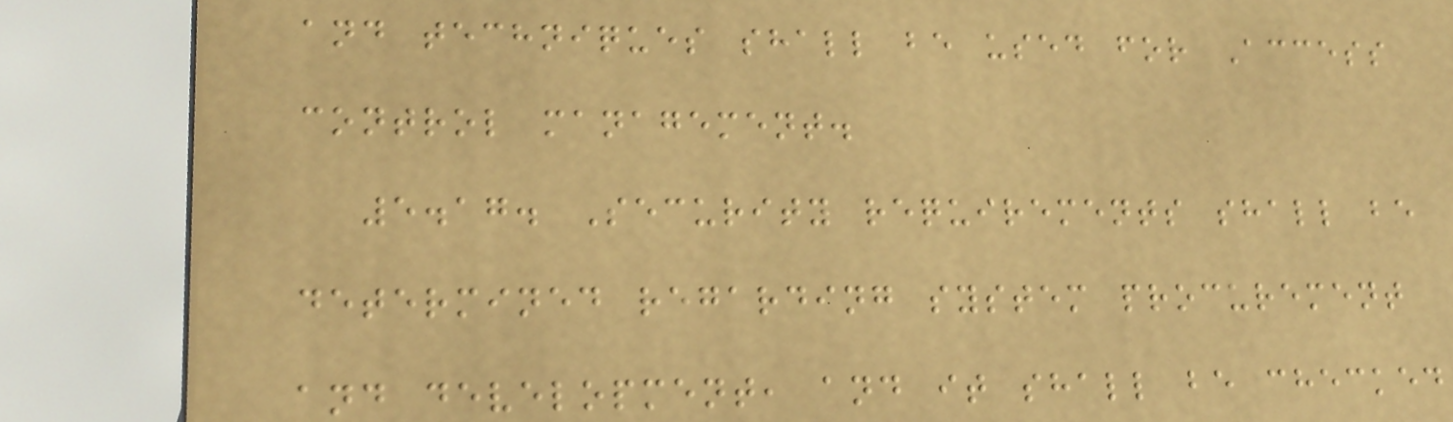and techniques shall be used for Access
control management.
5.17. Security requirements shall be
determined regarding system procurement
and development, and it shall be checked
